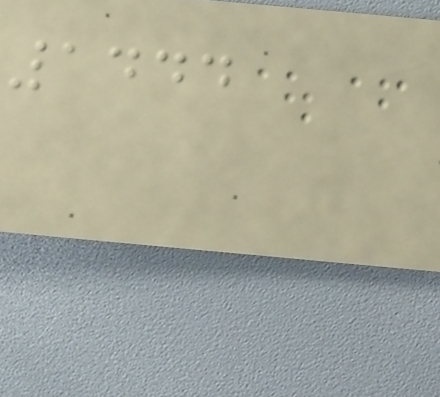1444
